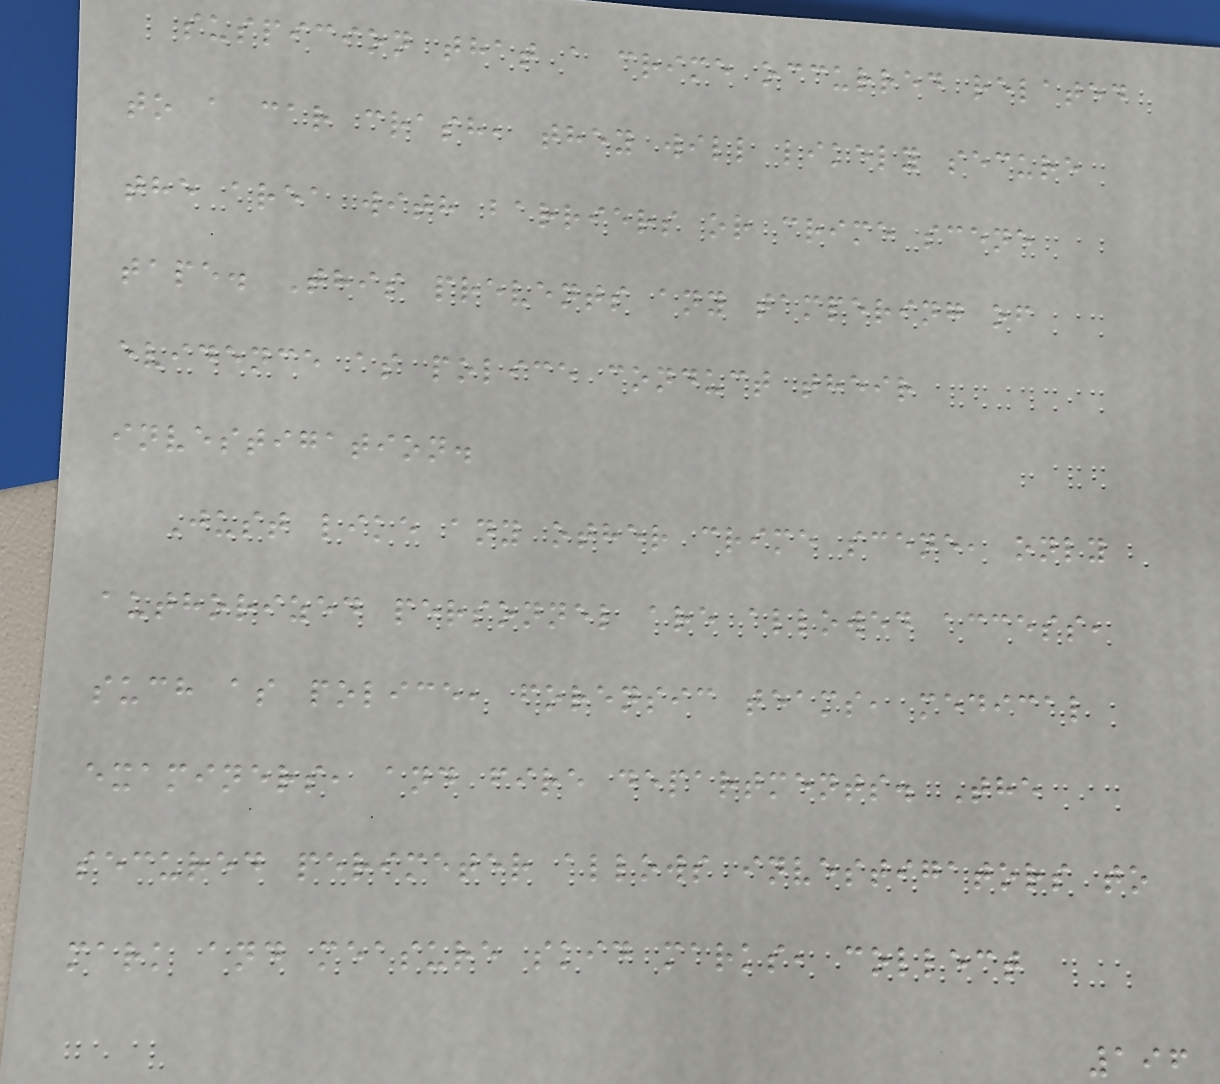suspicion that a crime occurred related
to a car crash, they will likely secure
the area with barriers or crime scene
tape. This prevents any tampering of
evidence as police conduct their
investigation.
Just like any other crime scene, only
authorized personnel are allowed access,
such as police, forensic teams, medical
examiners, and fire departments. The
secured perimeter allows investigators to
mark and measure skid marks, collect
196
